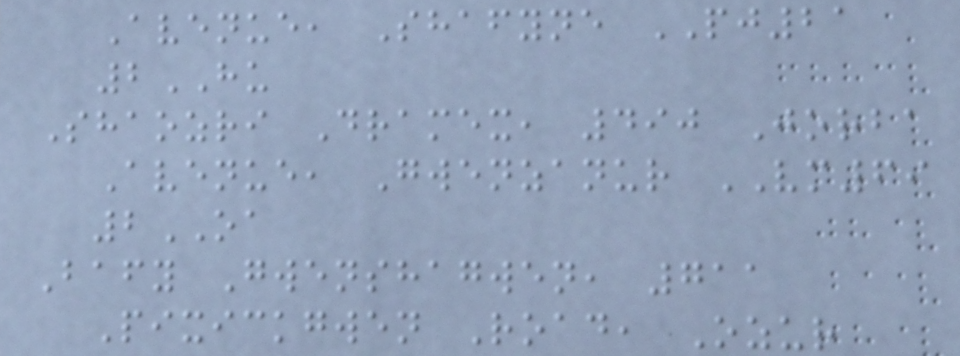Avenue, Shafyne PJ21
2HU
Shaozri Dramex, 490 Jorba
Avenue, Gwenzanur VM69
2OA
Bafy Gwenshagwen, 711
Pixickgwen Road, Ozur
